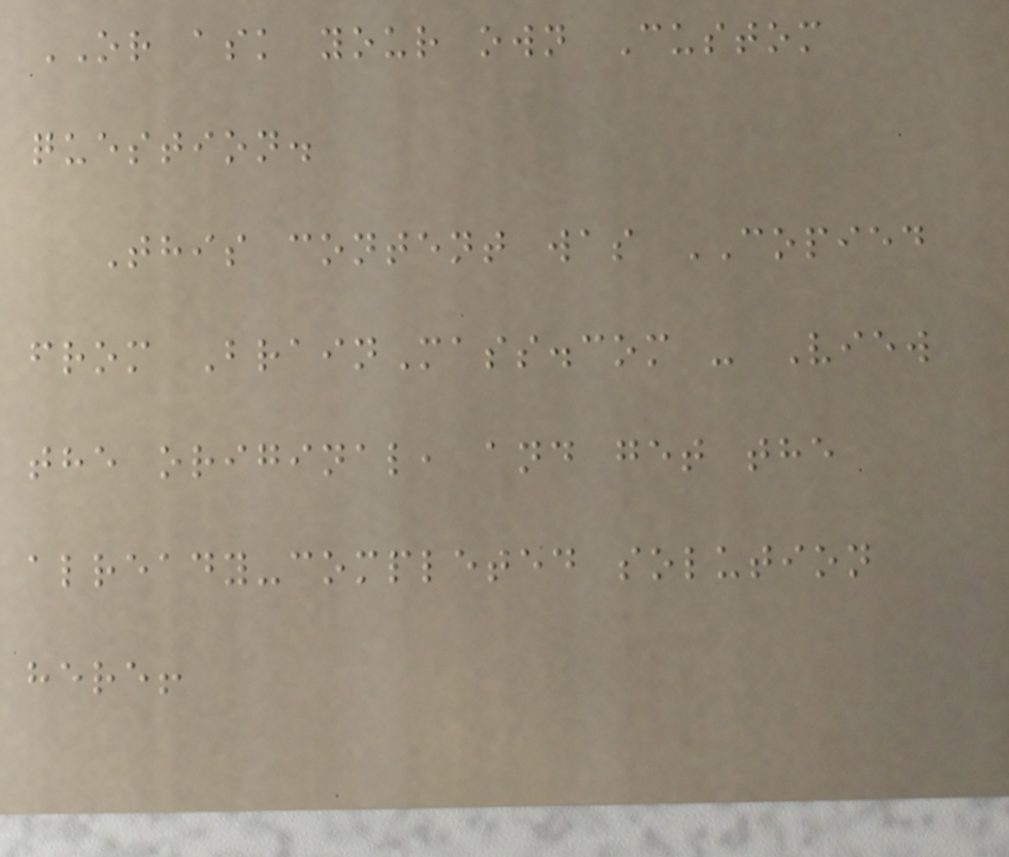OR ask your own Custom
question.
This content was COPIED
from BrainMass.com - View
the original, and get the
already-completed solution
here!
